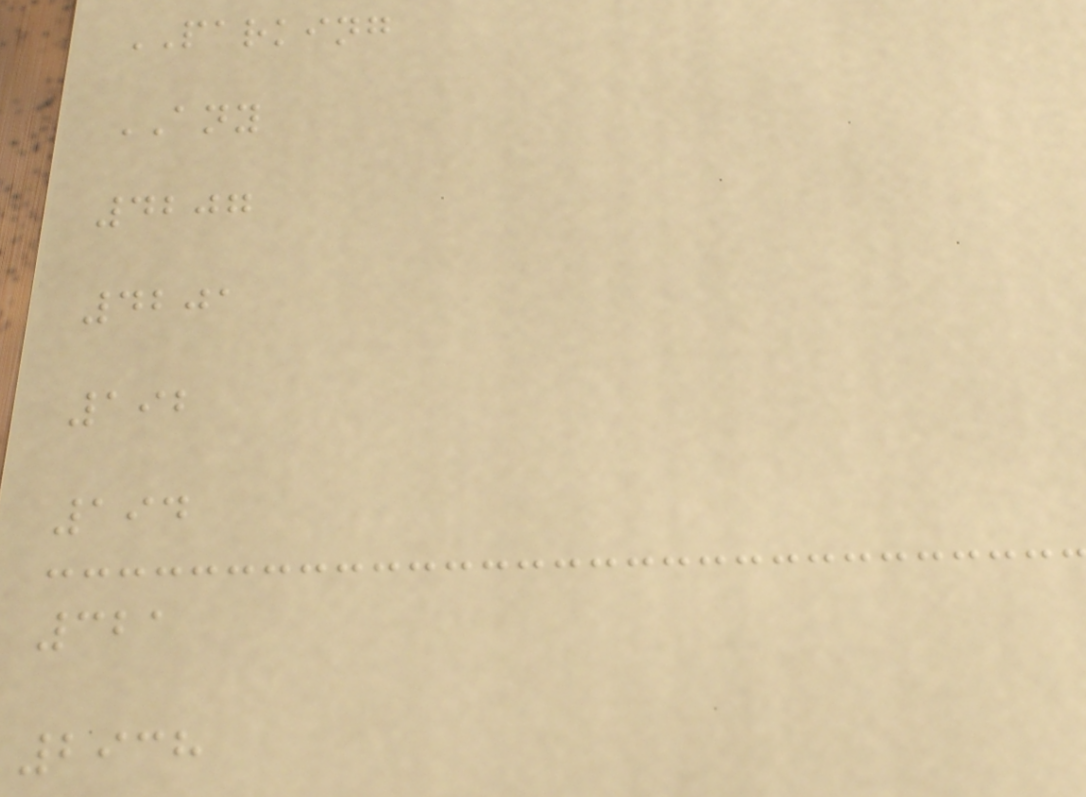PARKING
ANY
4207
4201
192
194
321
2938
